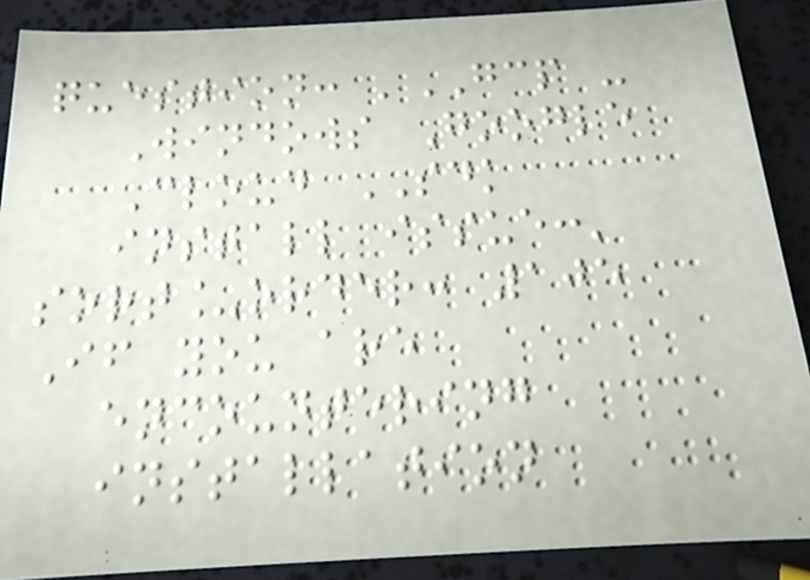question: 'GCP -
Windows Google
Cloud SDK
install issue:'
sort_order: 105
If you are
encountering
installation
